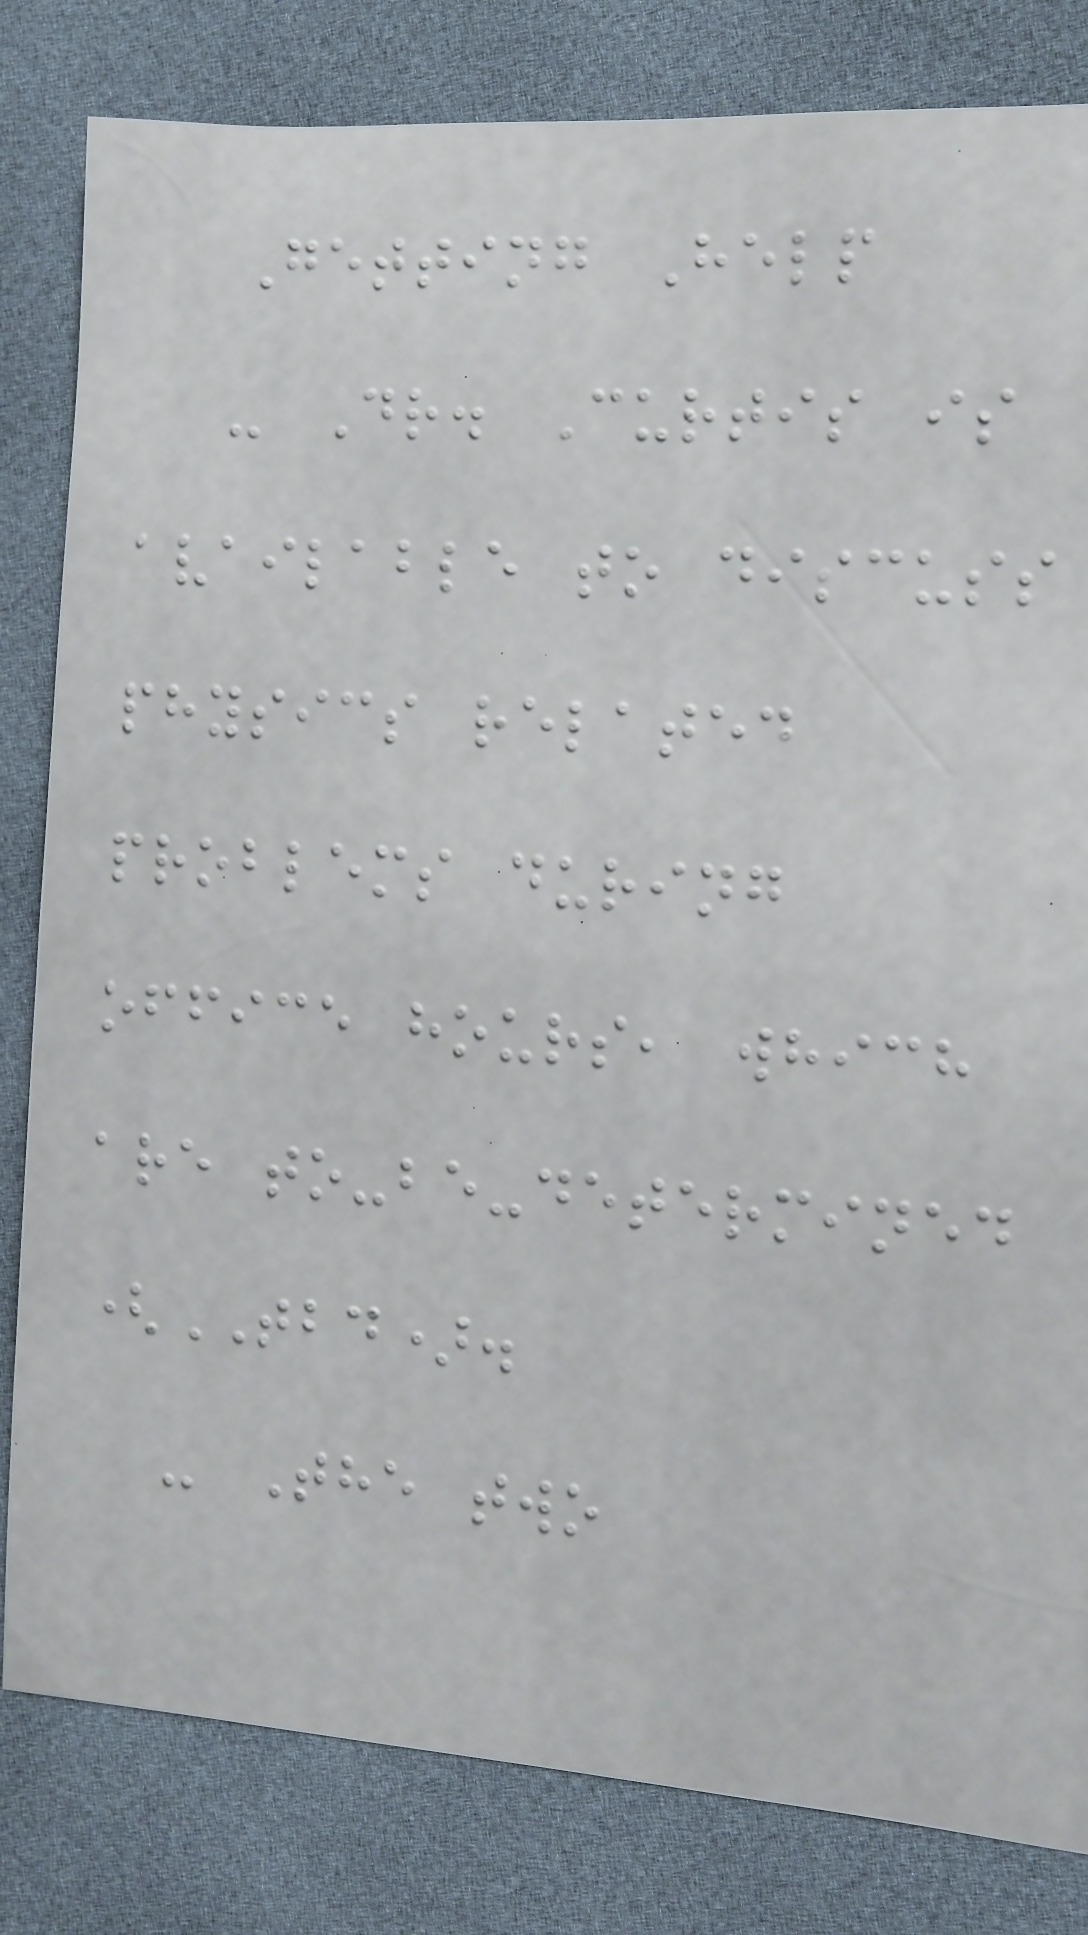Getting Help
- Dr. Curtis is
available to discuss
physics related
problems during
office hours, which
are to-be-determined
(TBD).
- The two
